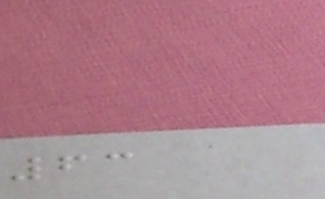63
